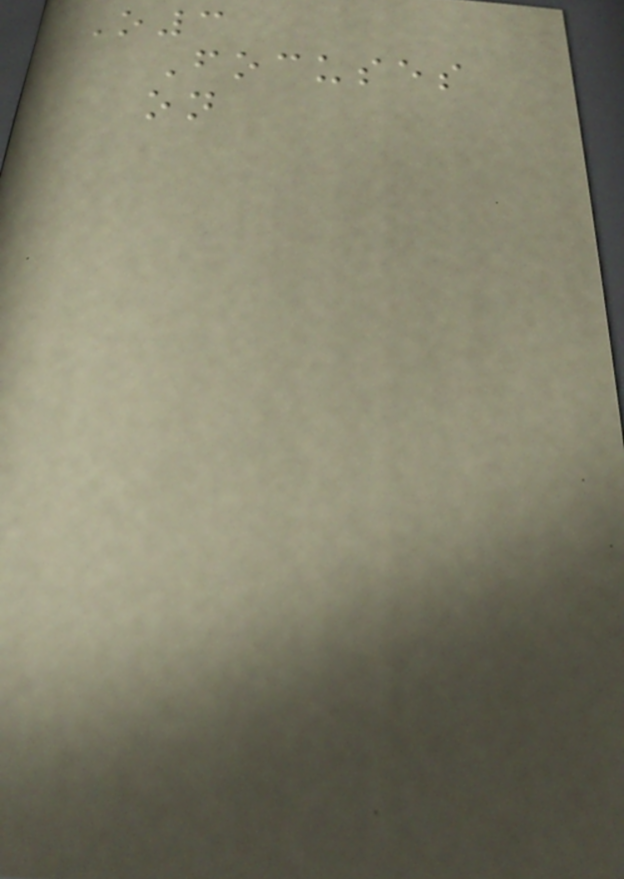O3
Focuses
on
